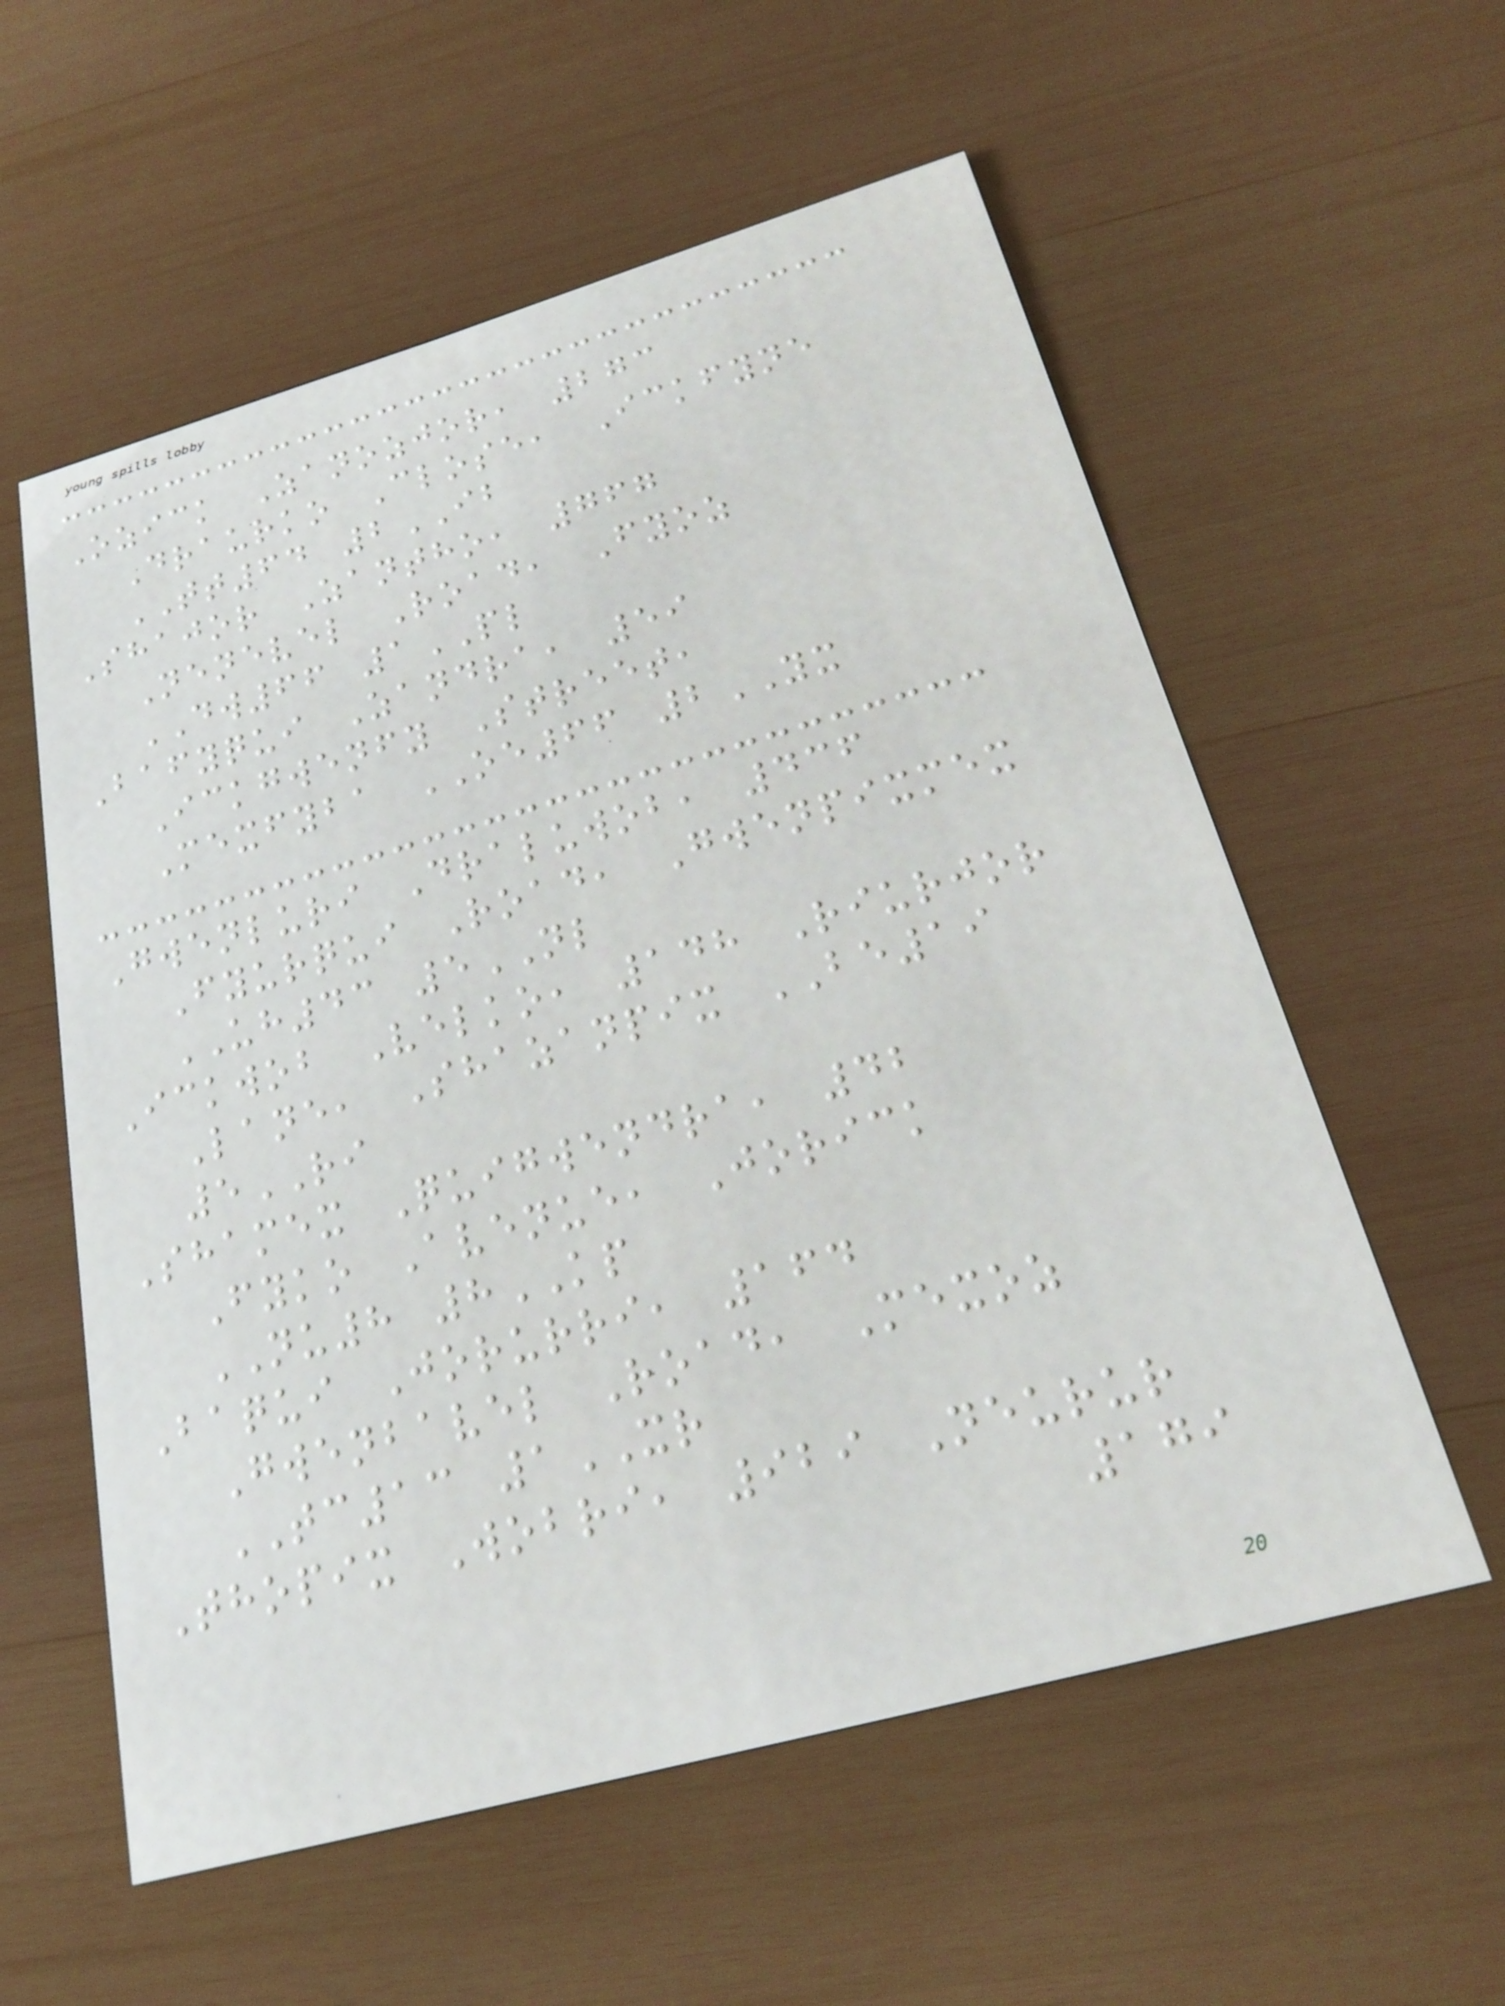Ozick Zanozjor, 273
Draurko Close, Ickfyne
TT64 2IB
Shajor Zantho, 767
Nenevel Road, Fyoz
DW66 1PL
Bafyqui Zandra, 59
Ickgwenfy Street,
Mexfyba OE66 2YX
Gwenluri Draluwob, 436
Fyurqui Road, Gwenpixmex
UH43 5NL
Ickwob Velko, 148 Riurjor
Lane, Shazanpix BE19
5RI
Shamex Quigwendra, 42
Fyko Avenue, Jorick
NU8 8KP
Baqui Jorurri, 164
Gwenbavel Road, Mexoz
TC13 1XR
Thopix Wobri, 929 Neurur
179
